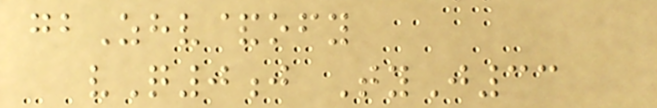gbZhv&ofy
vQ0j TyJ33
